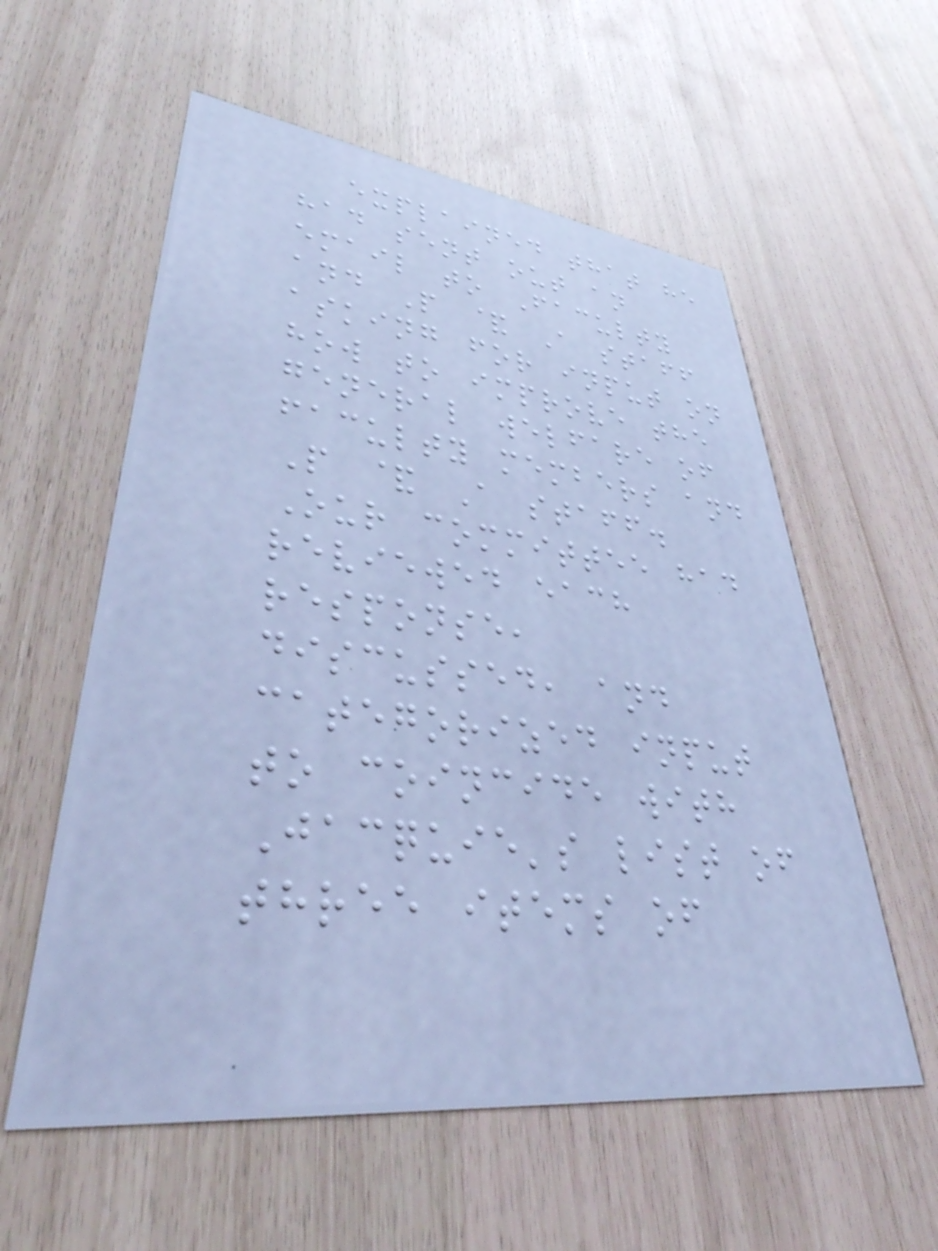explained that he
had sent out an
email to Faculty
and P & A staff
asking for input on
how to improve the
general welfare of
faculty members and
P & A staff.
Our committee had
reviewed each
response,
discussed, and
categorized input
to coincide with
Jacquie's list of
three items of
